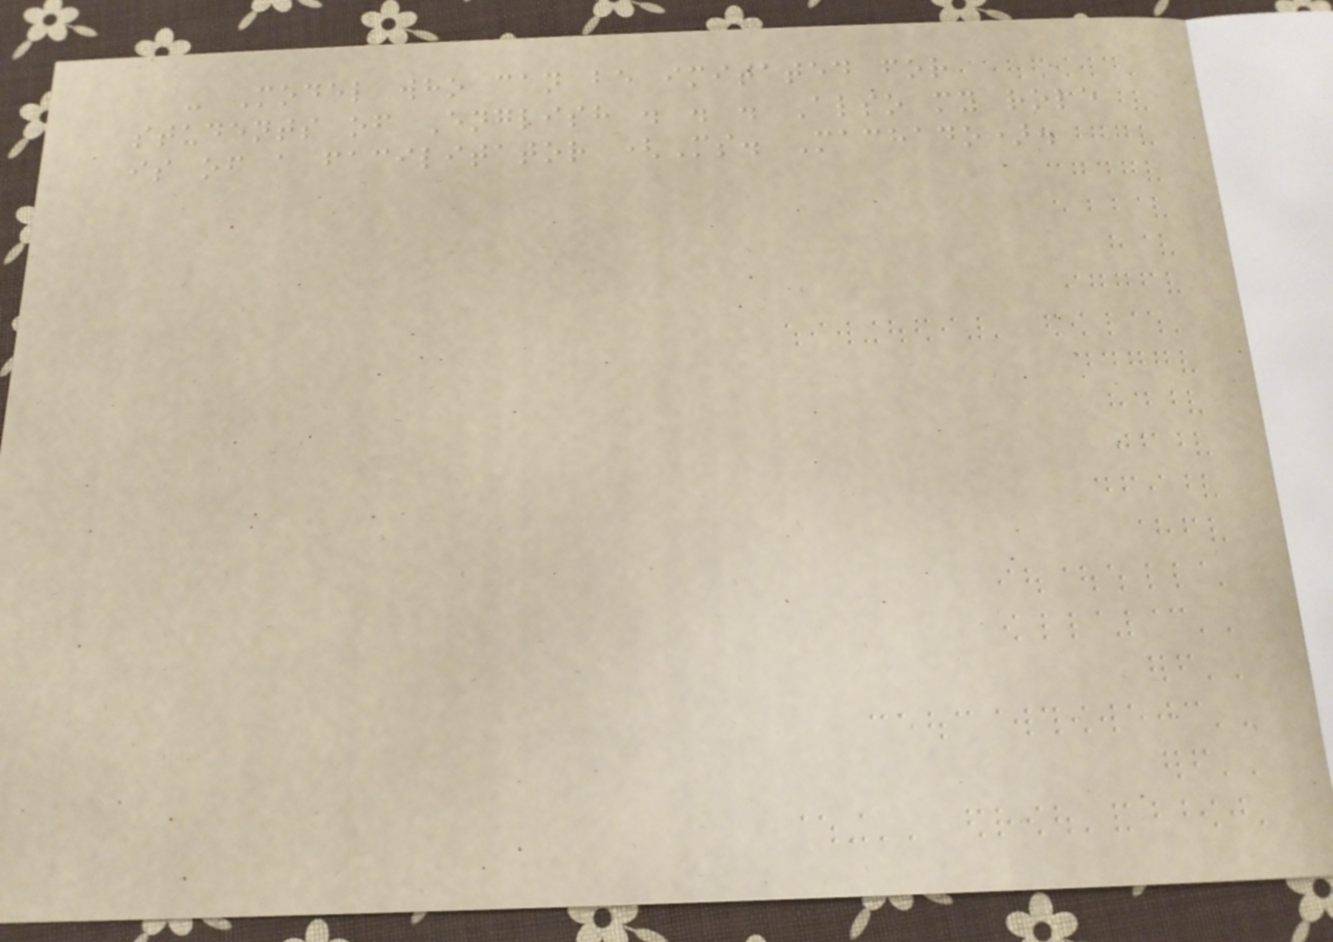- Model who can be imitated for
students of English . . . Also my role
is of a facilitator (Ms. Machado).
